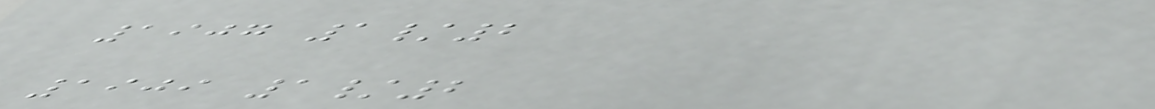1907 1/2
1909 1/2
